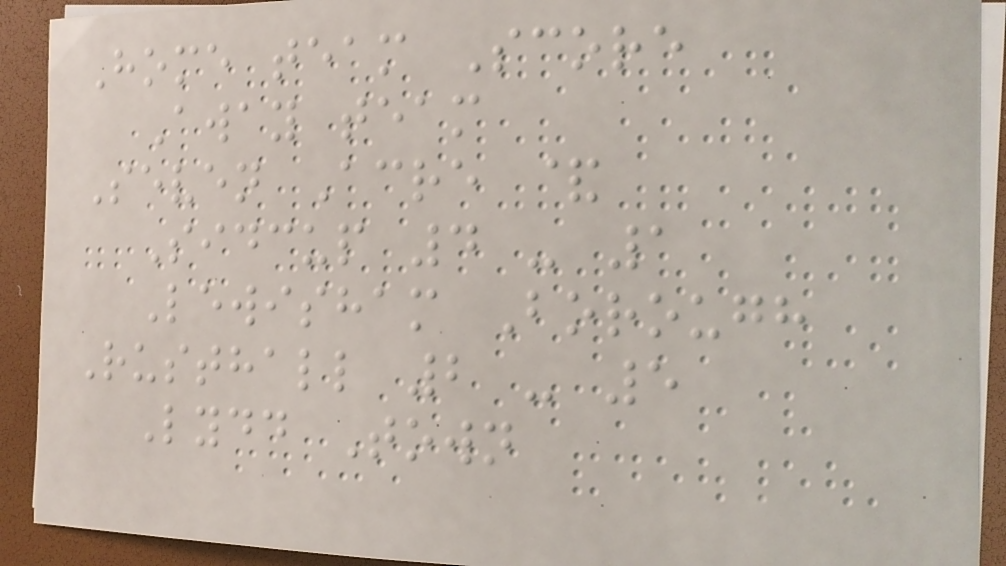Home team Score
Away team
Seven Acre &
Sidcup 4 - 1
Lewisham Borough
Rusthall 2 - 5
Lydd Town
